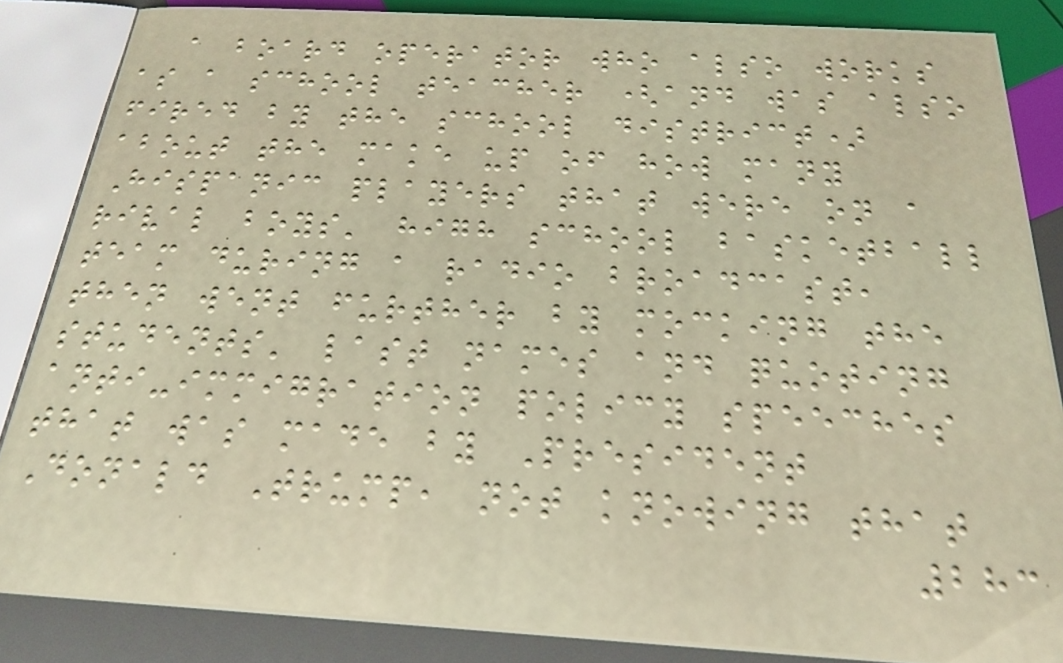a board operator who also works
as a school teacher (and was also
fired by the school district)
about the make up of how many
Hispanic players that were on a
rival boys' high school basketball
team during a radio broadcast,
then went further by mocking the
students' last names and quoting
anti-immigration policy speeches
that was made by President
Donald Trump, not knowing that
283
